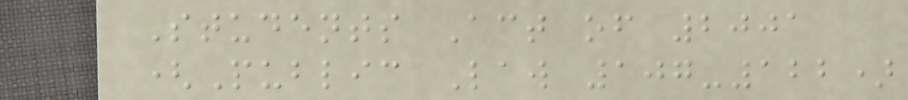Students Act of 2001
(Public Law 107-122)
